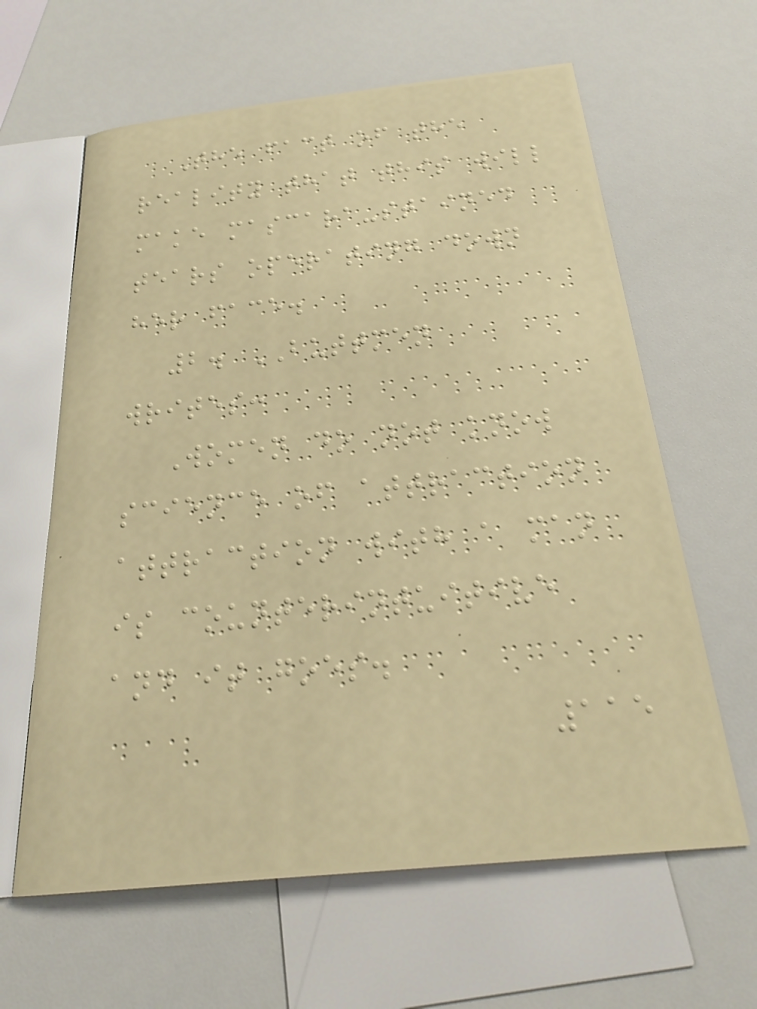The fact of the
reality that this will
make mascara-stained
tears operating down
her face.
2. BUTTMEN
writes:
Women do not know
science of attraction
attraction with a man
is counterintuitive
and it goes.
115
